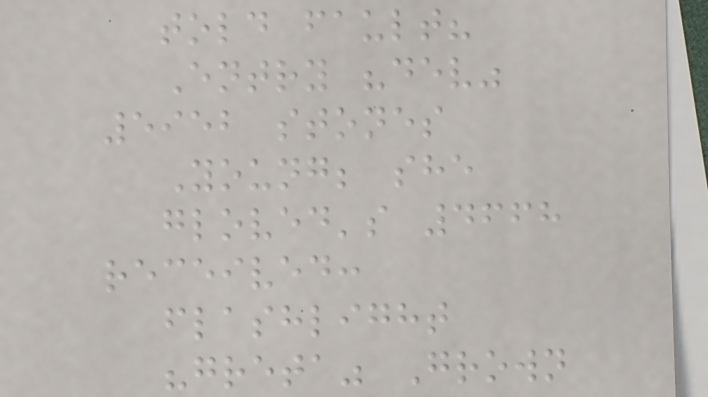told fault?
Entry "dev"
5952 stones
Young; she
gloved's 4668
received:
flashlight
"greta" Grown
